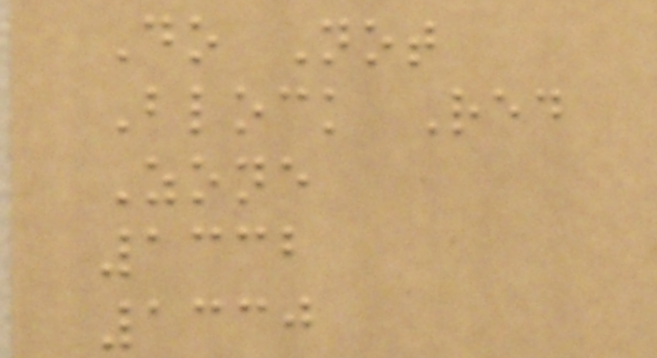Do Not
Block Red
Zone
1332
1330
